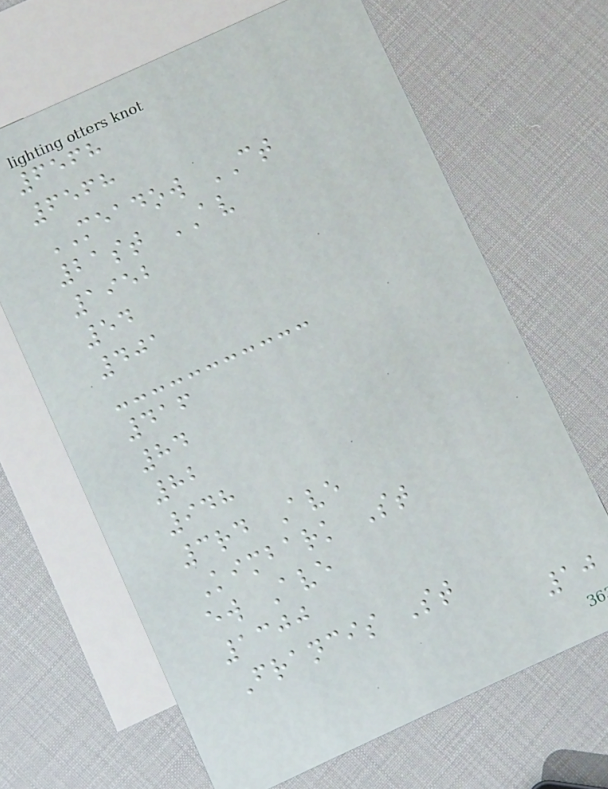6568
6568
MEADOW CT
21st AV
1952
54
401
416
84
82
948
3rd Ave
Kimbark St
ew Ave
1300
Francis St
10
